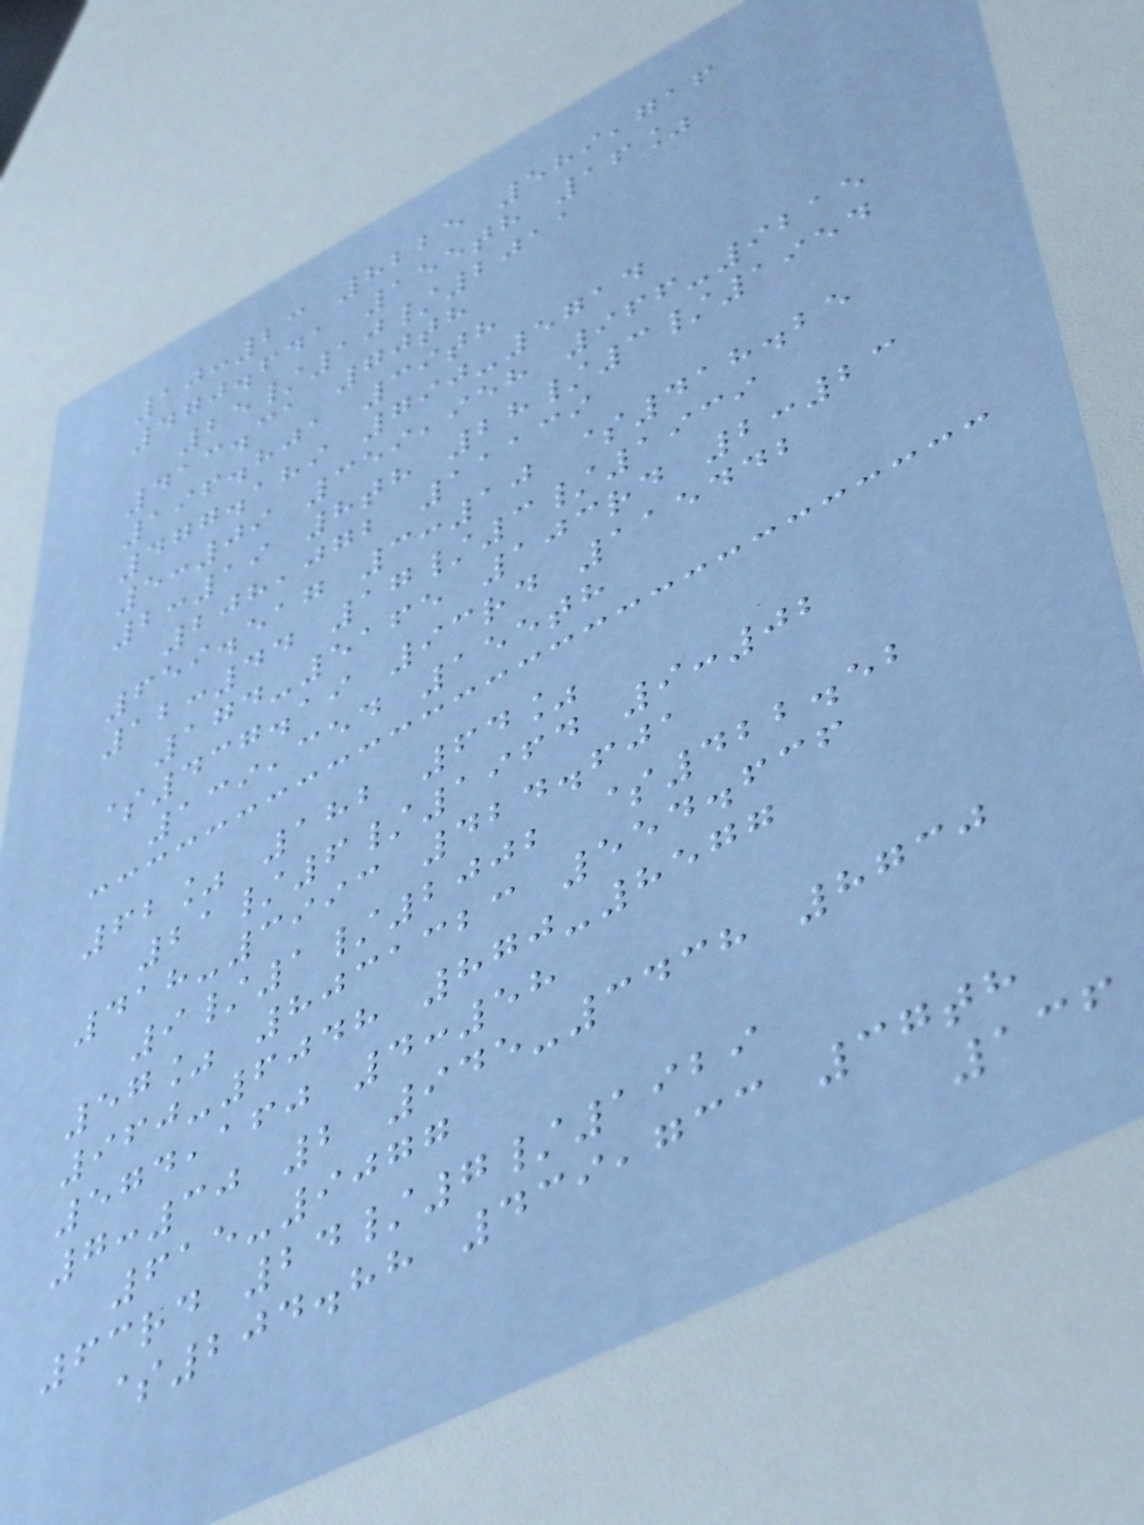10:23 8225 589,716
470.641 155th 16%
25/10/2011
413.31 70th
196.801 39th
477.189 790-5714
5:09 359,958 966-9215
2:19 8th 28/3/1954
208,072 11139
659.517 3:10 $418.25
12:44 17/3/1939
174-5165 103rd 2:23
$437.19 93rd 115442
139,354 155th
62% 182 64%
21/6/1964 9:02
418-3993 424.601
9/1/2002 $422.52
57% 8031323 554.636
960-6048 870-8577
574,160 4:58
7:30 2 945-3438 8730
615-9077
63rd 24/7/1929
$204.88 439,733 37th
136
